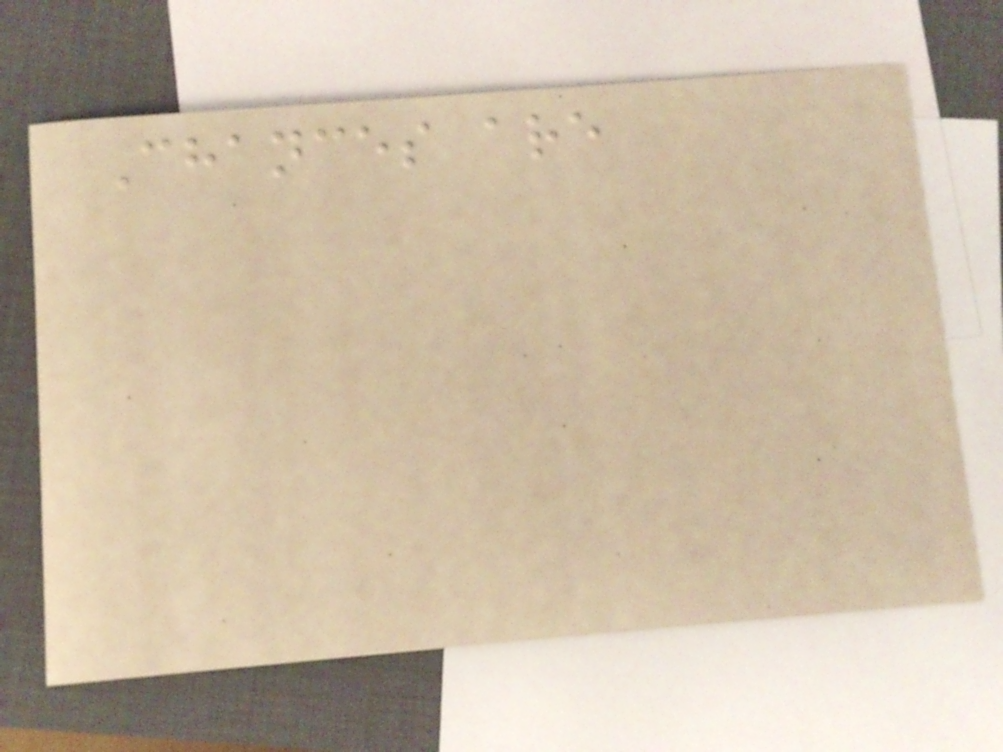Chances are
